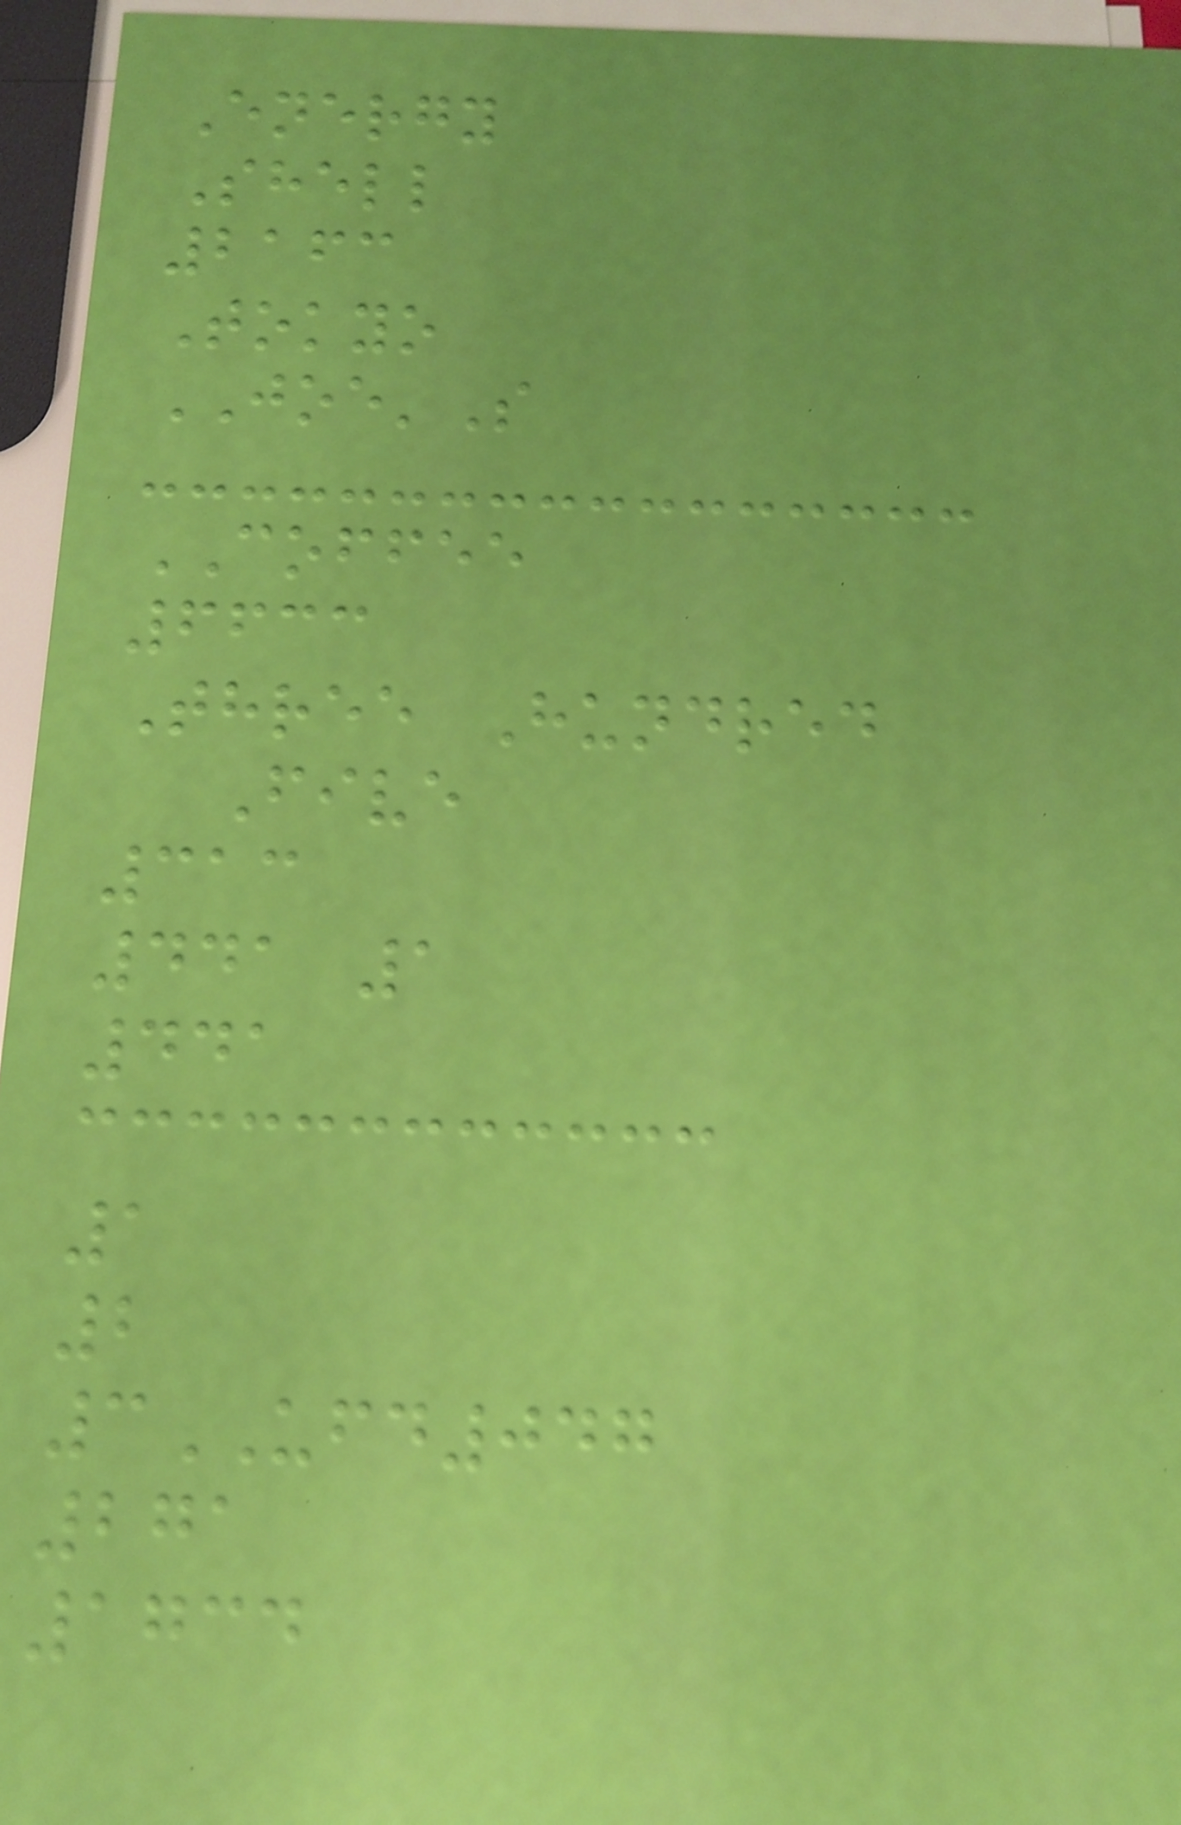Energy
Shell
2163
Tokyo
JOE'S
COFFEE
6633
Three Hundred
Five
313
441 1
441
1
2
3UFD047
271
1734
